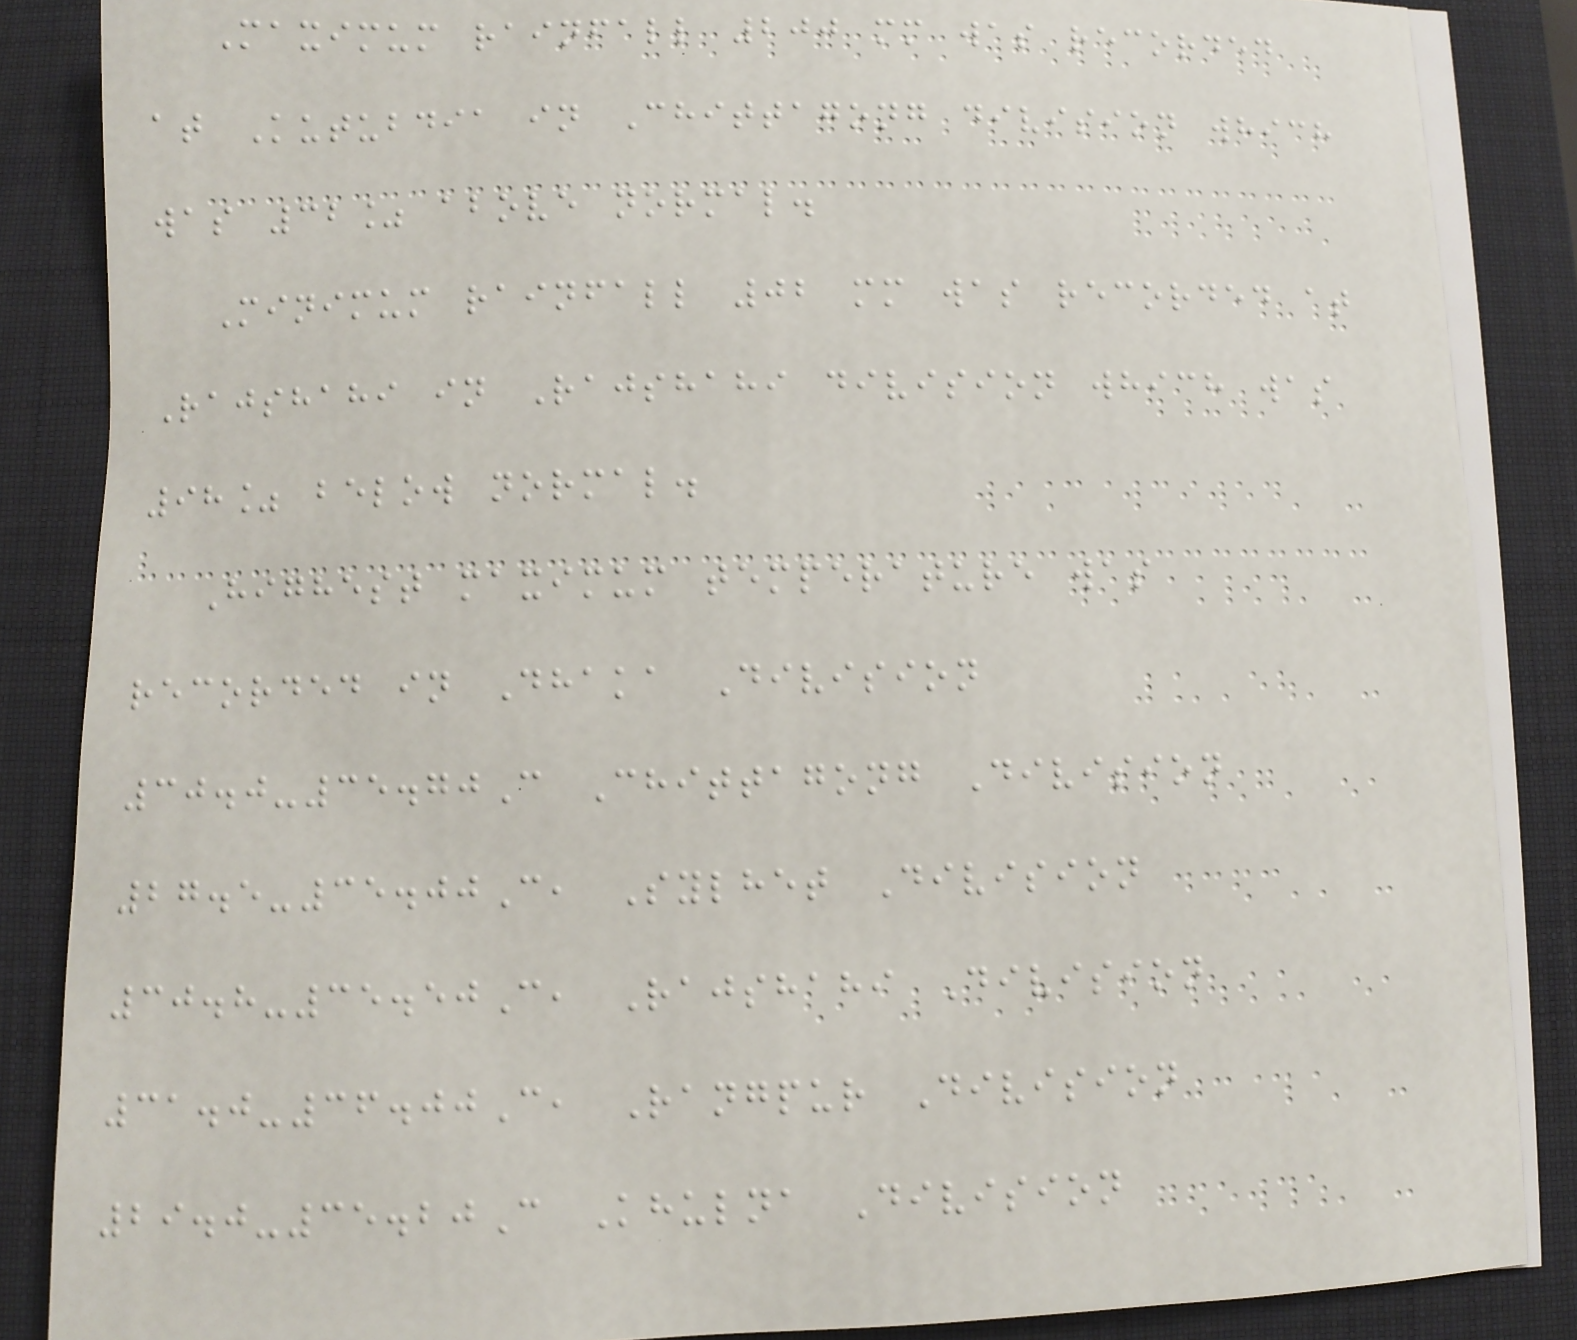Maximum rainfall 200 mm was recorded
at Kutubdia in Chittagong division which
was 32% above normal.
Minimum rainfall 02 mm was recorded at
Rajshahi in Rajshahi division which was
98% below normal.
Highest maximum temperature was
recorded in Dhaka Division
30.0-35.70C Chittagong Division
27.5-35.00C, Sylhet Division
30.8-35.50C, Rajshahi Division
31.0-36.00C, Rangpur Division
29.0-35.20C Khulna Division
